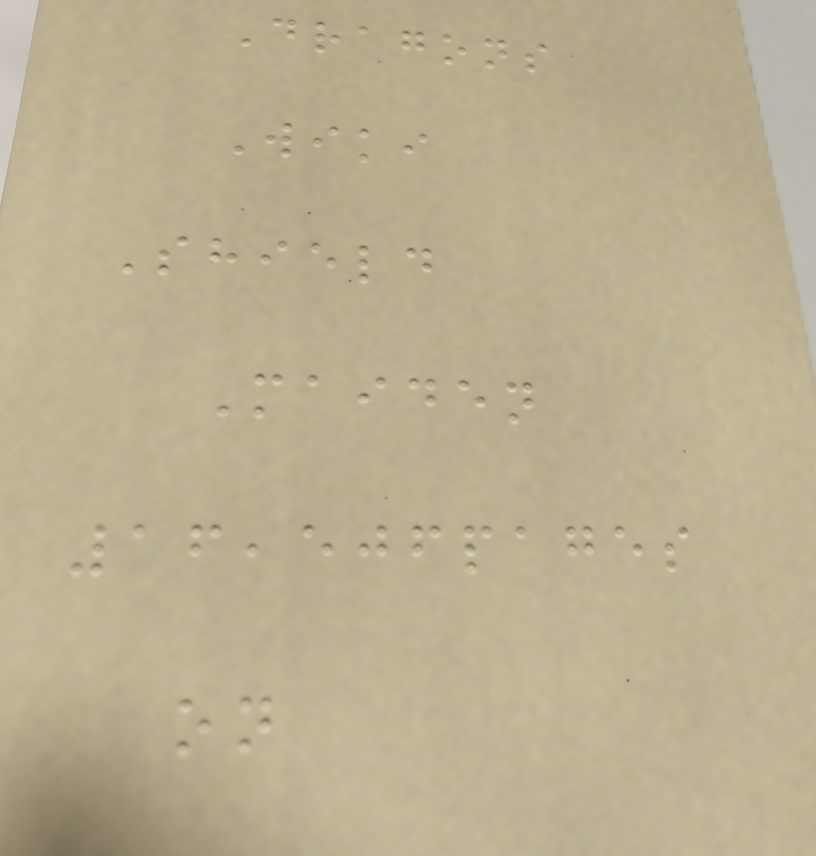Dragons
Wiki
Shield
Maiden
16,506pages
on
